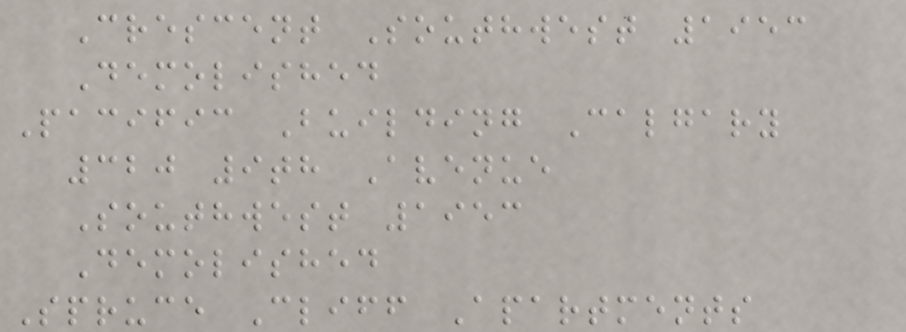Crescent Southwest 1953
Demolished
Pacific Building Calgary
320 9th Avenue
Southwest 1953
Demolished
Spruce Cliff Apartments
